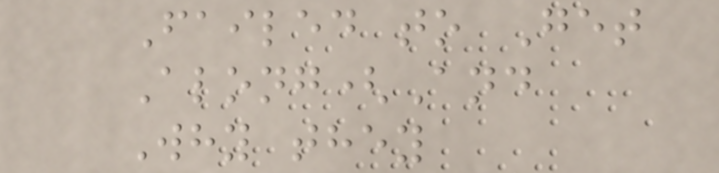Failed to Get
Along(And
Why they
